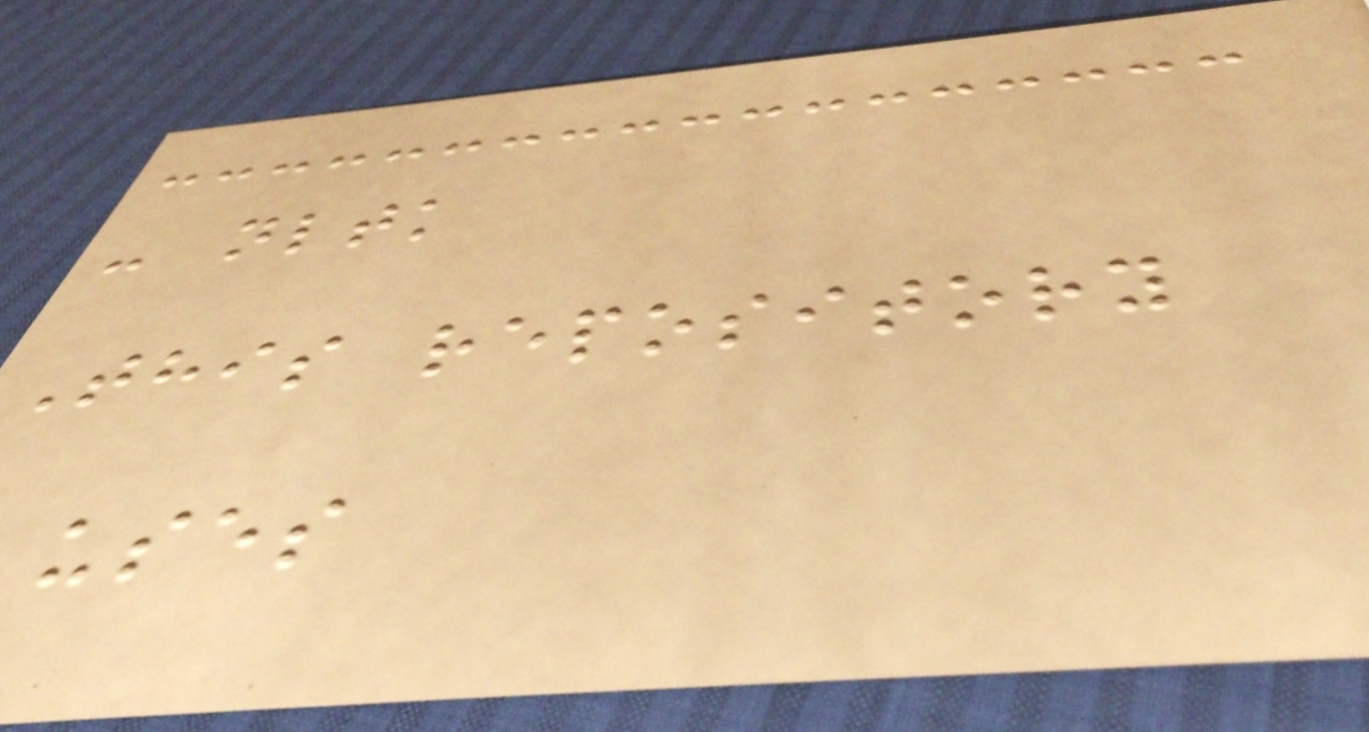- nltk
This repository
uses
